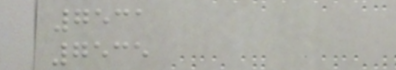7531
7535
